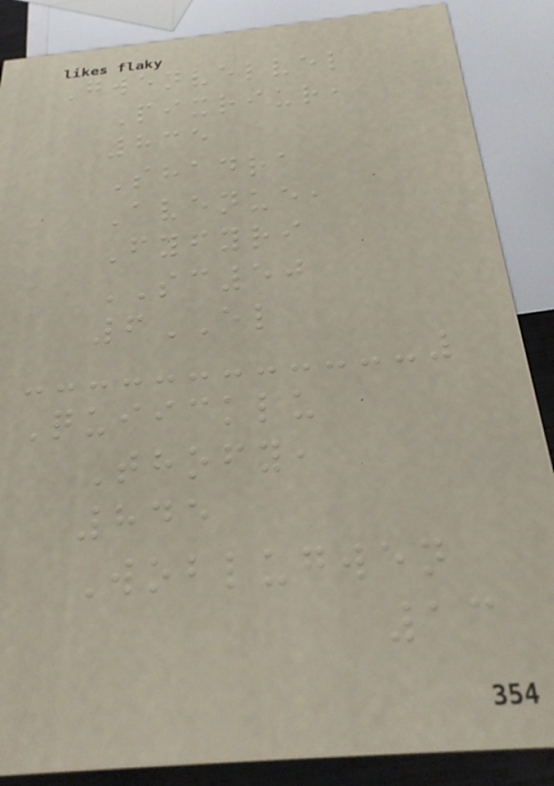Gwenvelvel
Pixriur,
835
Shadra
Avenue,
Fyfyri
SC50
6EL
Quiicklu
Thofy,
845
Woblugwen
13
